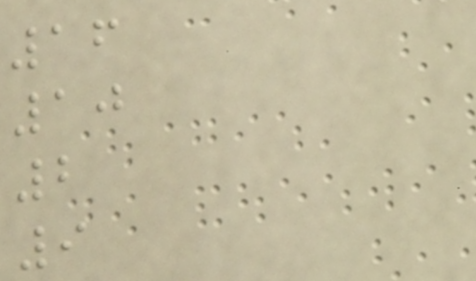16
10
2
9
